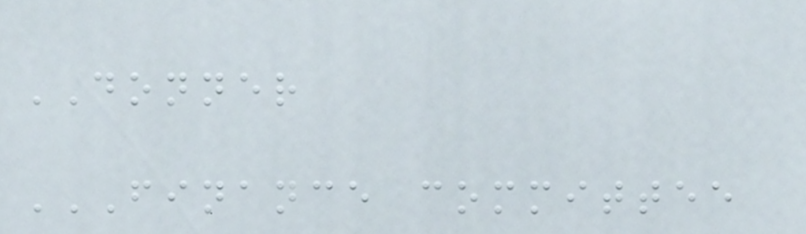DONNER
FINANCE COMMITTEE
